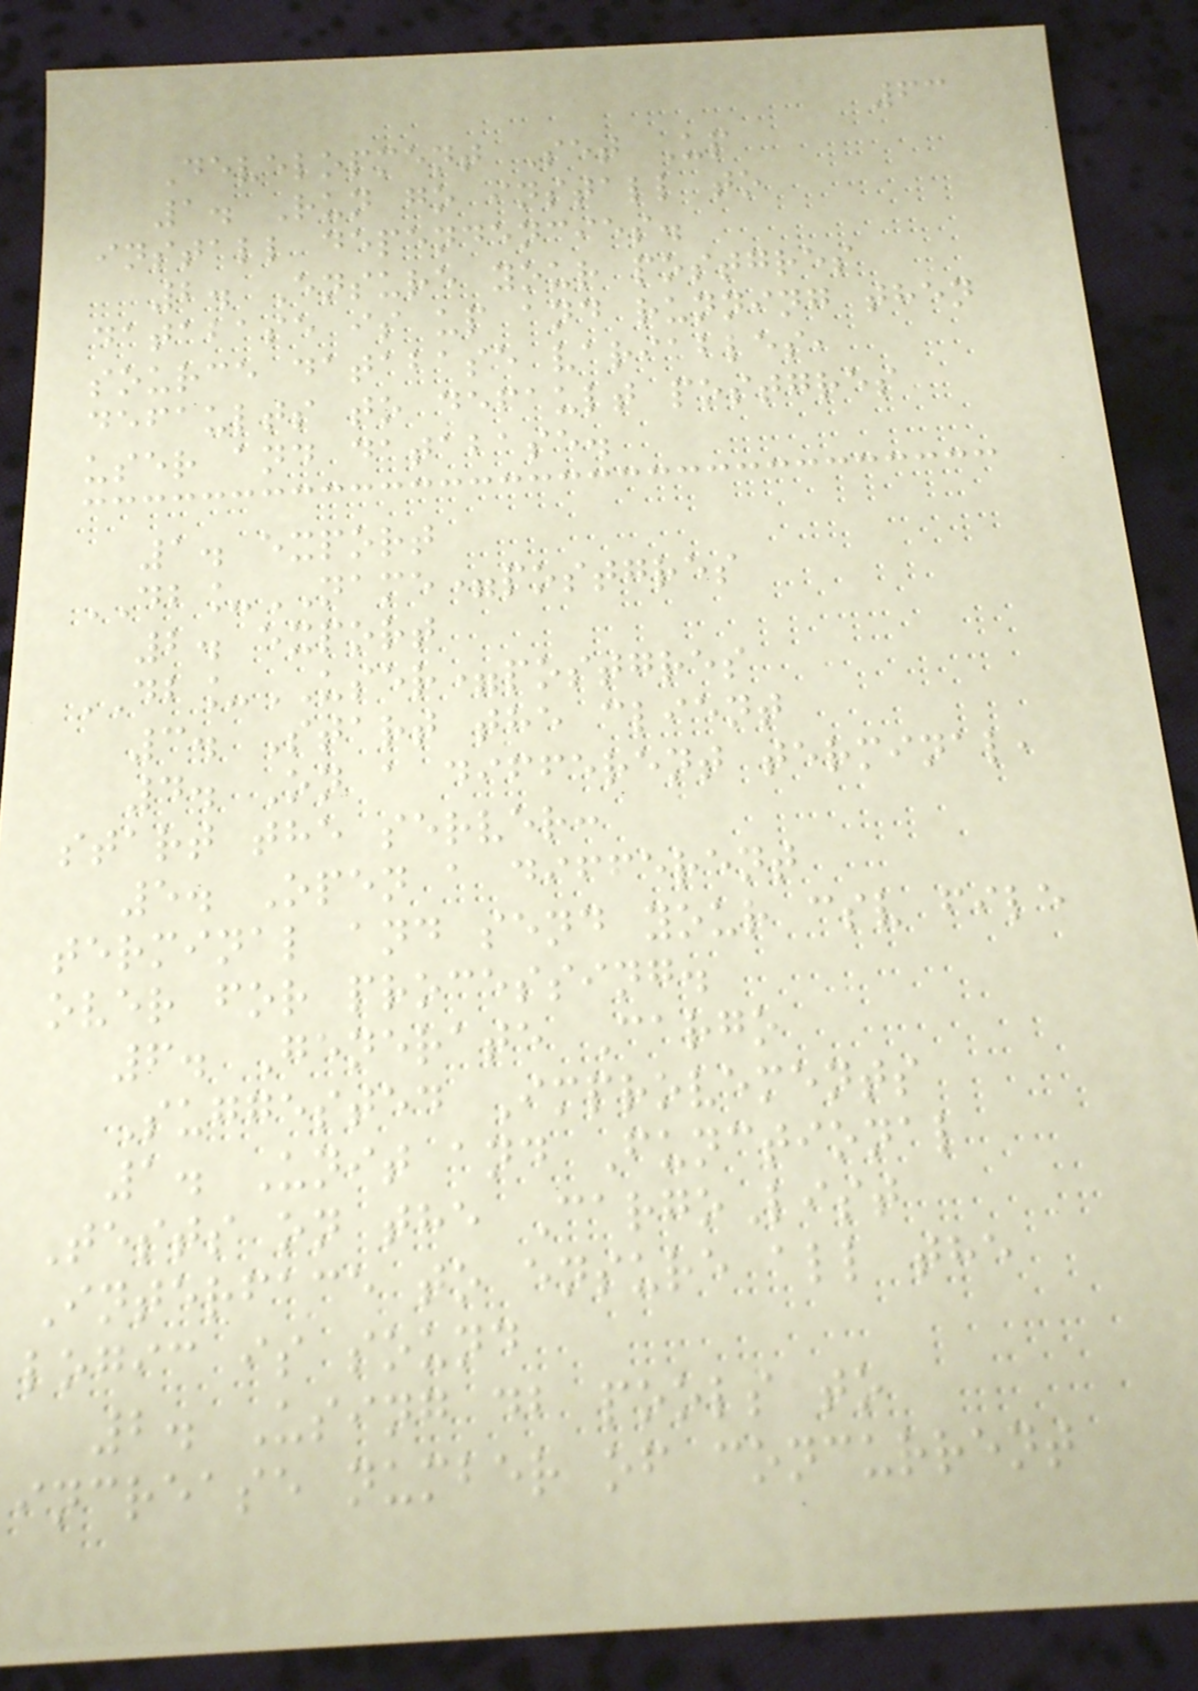63
Development Set Up
1. Run go install to
install dependencies.
2. Ensure your postgres
database is up and running then
source database variables,
defaults to default postgres
user and database.
1. export
DB_NAME=postgres
2. export
DB_USER=postgres
3. Start the client
4. On a different terminal,
start the server:
5. Open a different
terminal and send your csv file
over for processing.
6. Generate Cargo
Suggested Improvements
1. Unit and Functional
Tests on the CargoList
Interface to ensure all the
logic is sound
2. Using db pools to
increase number of concurrent
